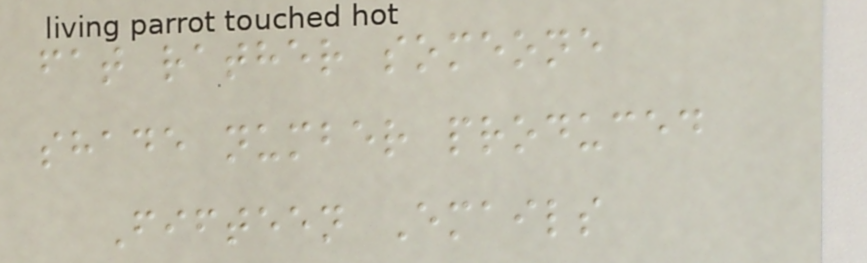fat rather someone
shade number produced
Fifteen Emails
